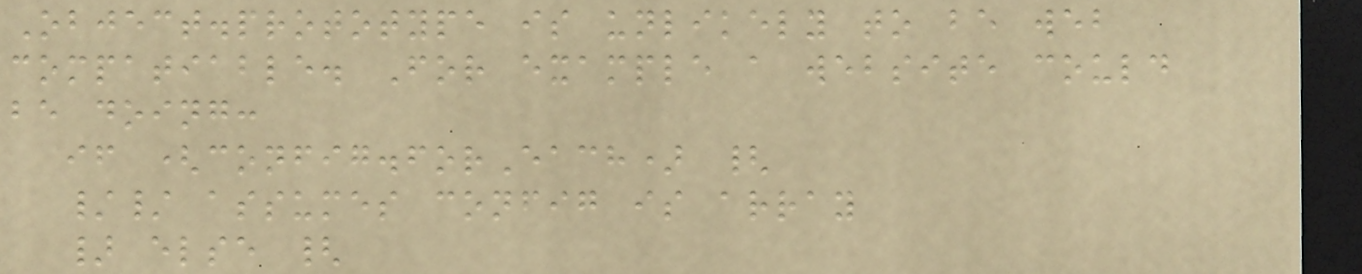Object.prototype is unlikely to be web
compatiable. For example a website could
be doing:
if (config.forEach) {
// assumes config is array
} else {
